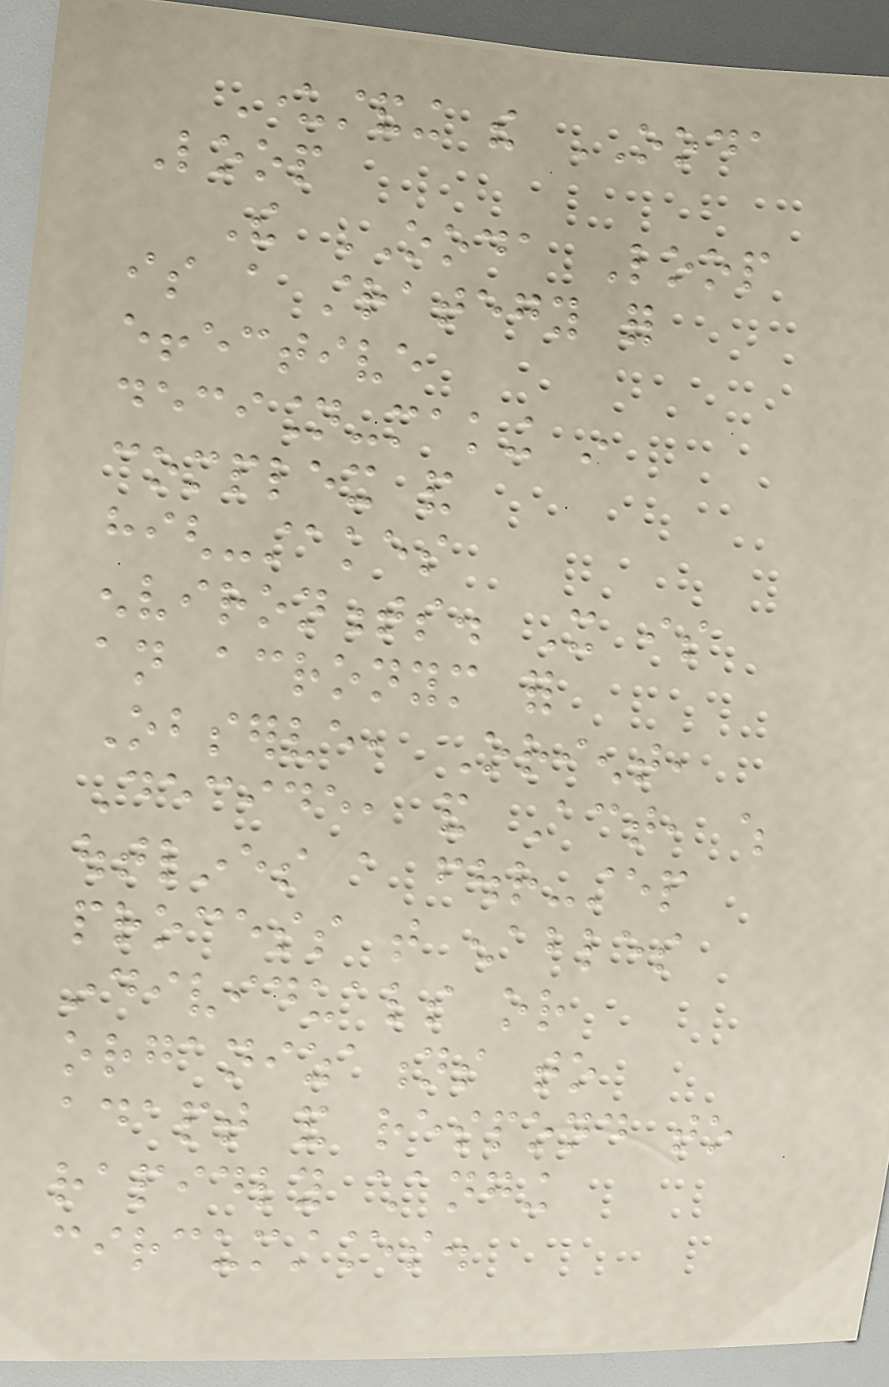Understanding the OODA
Loop
The OODA Loop
is a strategy for
effective
decision-making in
complex and
high-stakes
environments. It is
an acronym for
Observe, Orient,
Decide, and Act, which
outlines a four-step
process that enables
individuals or
organizations to
adapt and respond to
rapidly changing
circumstances.
